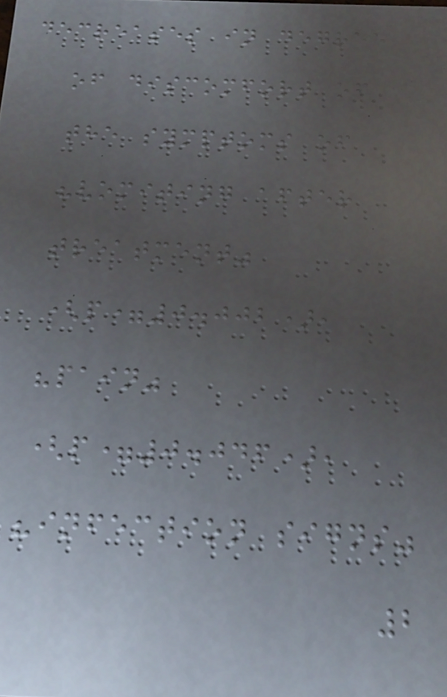decreases in degree
of discomfort of
the symptoms of
"vomiting after
treatment"
(p=0.002),
"pain"
(p=0.046),
"infection signs"
2
